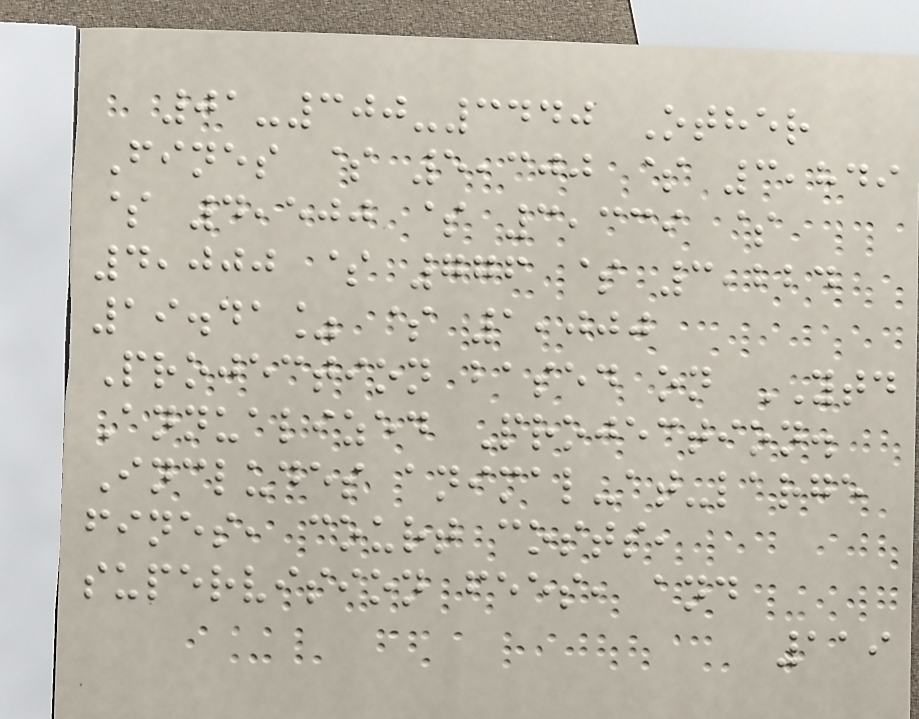01-300-3440 Other
Fines $ 5,300 $ 3,849
$ 4,500 $ 3,339 $
4,000 $ 776 $ 3,224
19.41% $ 1,000
Projection based on YTD
Annualized Projection.
Includes animal-at-large
fines, court costs,
supervision fees, and
119
